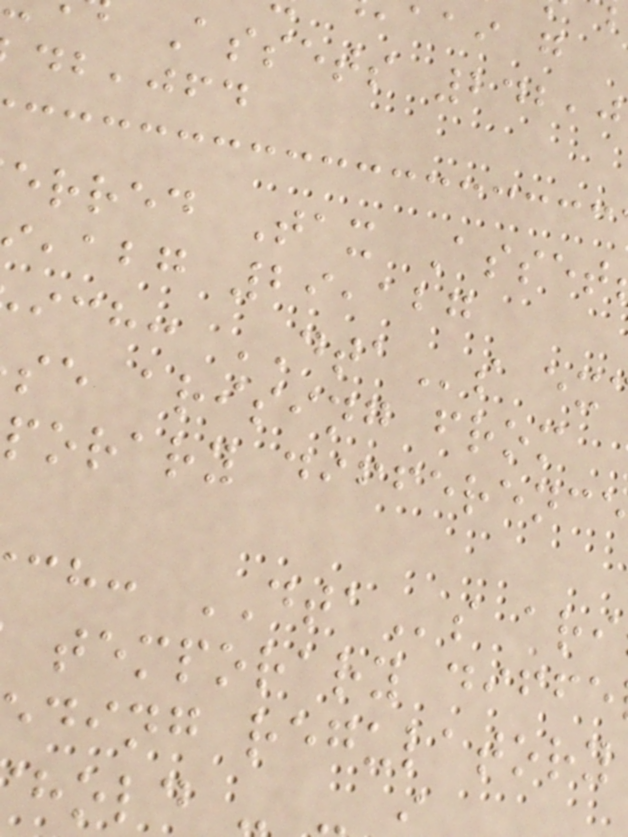aai g
Assets 242,0
,jfd
erred Tax Asset
,abg 29,127
ich: DTAs ex
se arising from
porary difference
ch: DTAs ari
temporary diffe
ding regulatory
hold - -
